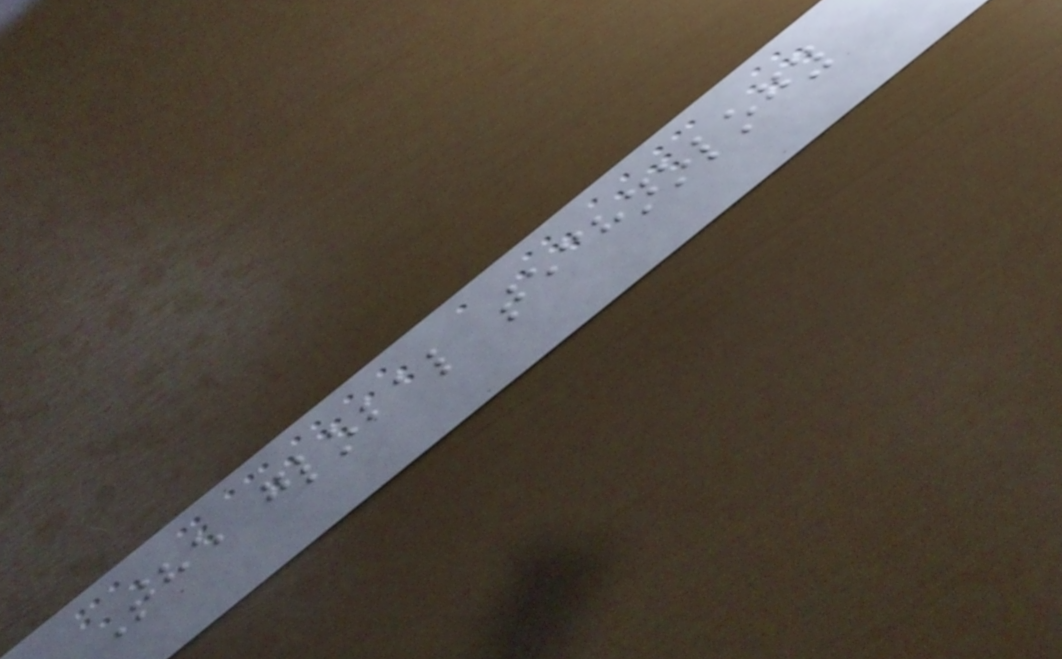The global technology
